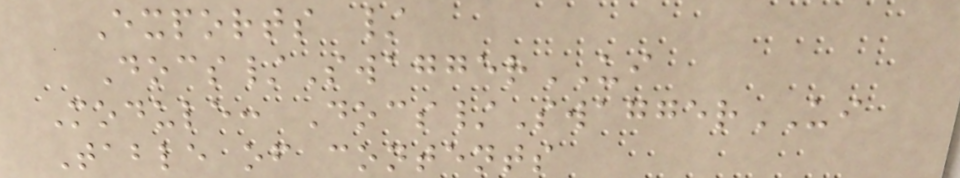Exports /
Docs/SwaggerUI
Module: Docs/SwaggerUI
Table of contents
